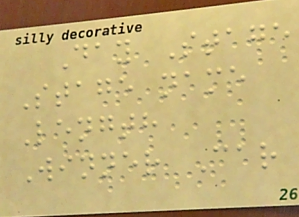Day Stage
Stage name
Length
Winner Car
